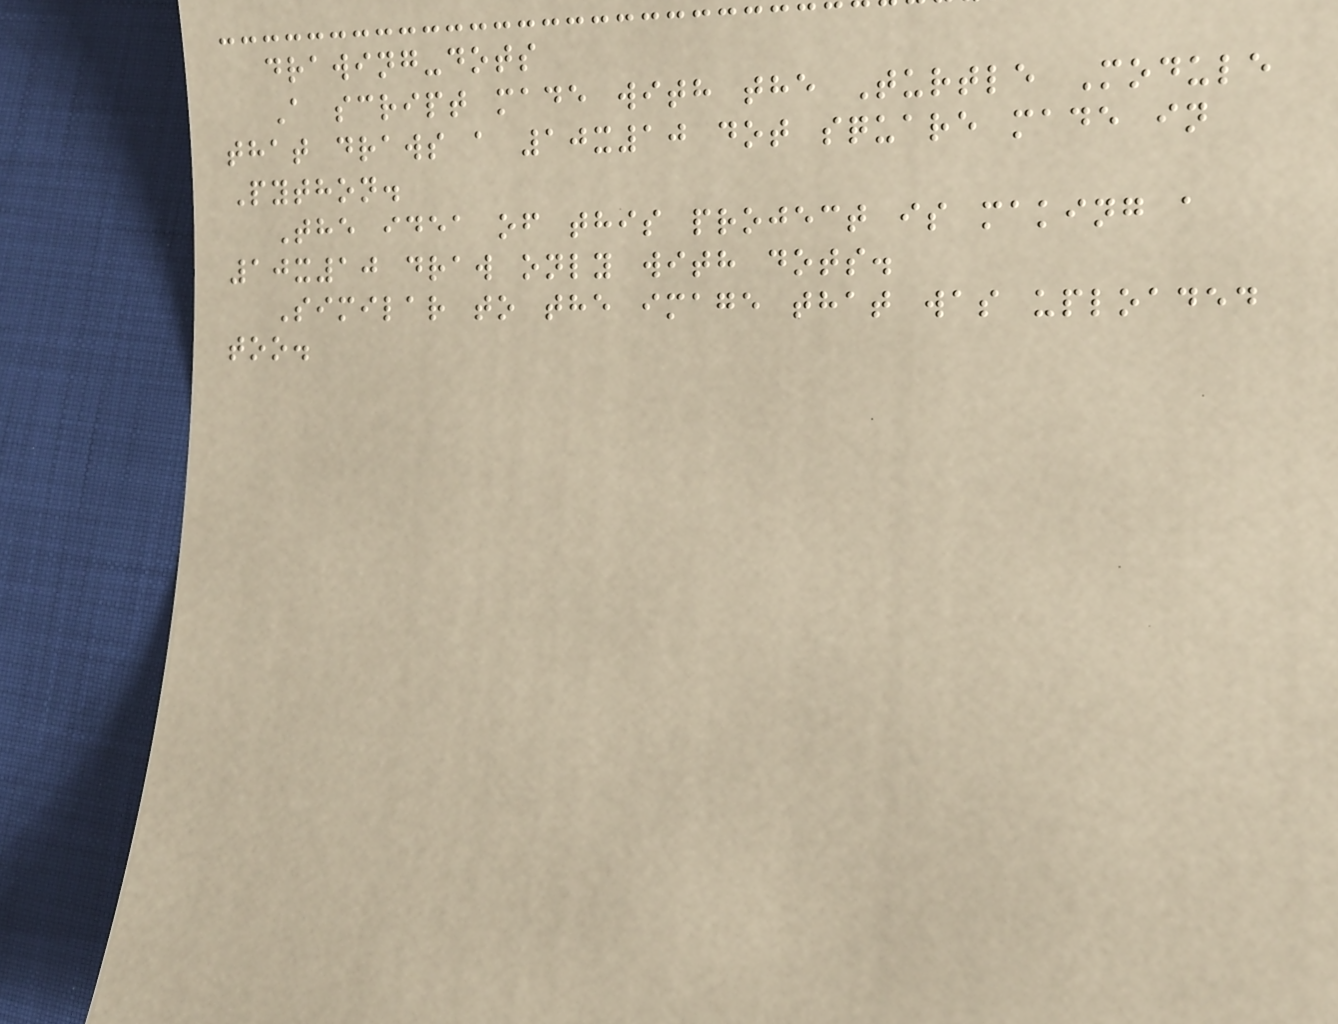drawing-dots
A script made with the Turtle Module
that draws a 10x10 dot square made in
Python.
The idea of this project is making a
10x10 draw only with dots.
Similar to the image that was uploaded
too.
